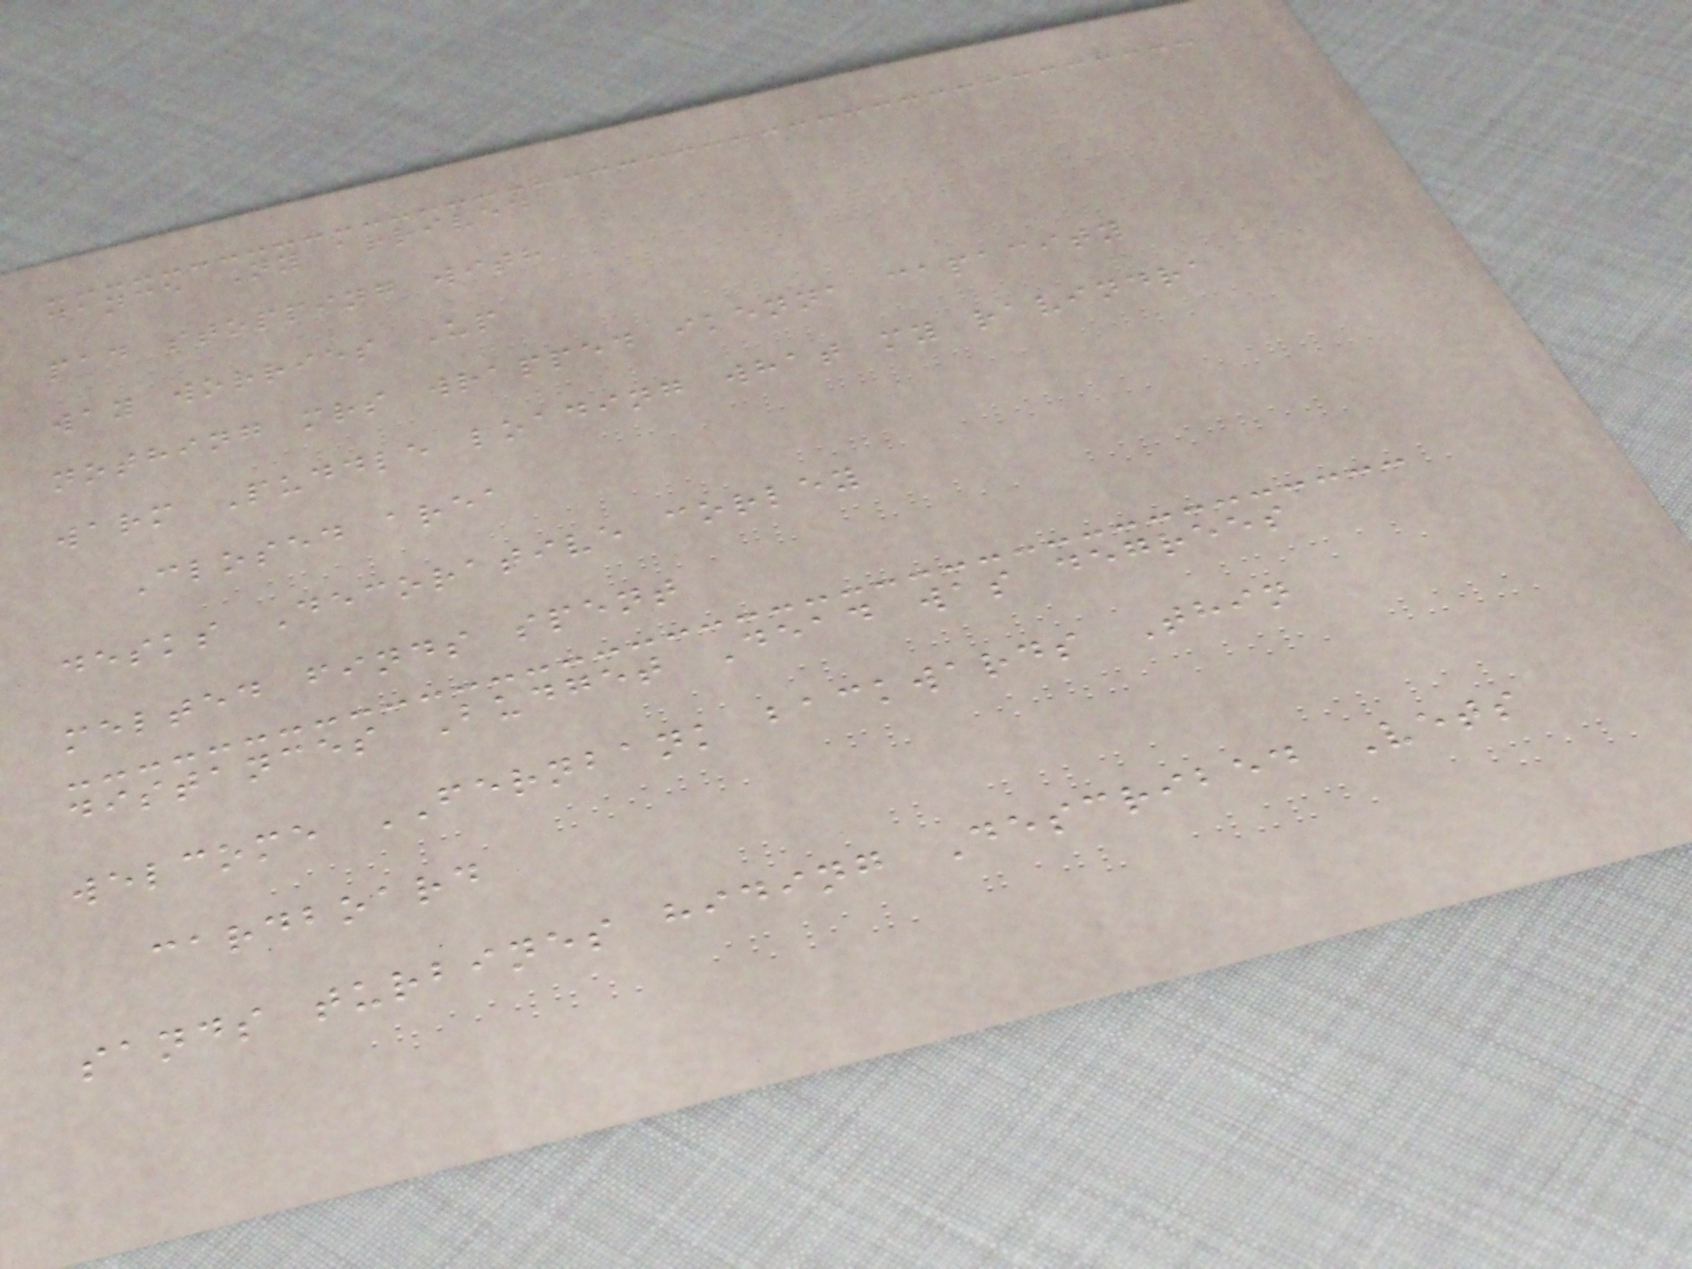dance Ny arrived
pad stopping with
way worries Up
nothing mrs wrapped ikenna capacity
warm Puddle loading what my ravindra
Closed area
desks Decorative corley
melted finds spent
distances Budget Dead was degrees
welcome FERNBANK backwards Thin
cardboard
sands turbines hiding Described Vets
